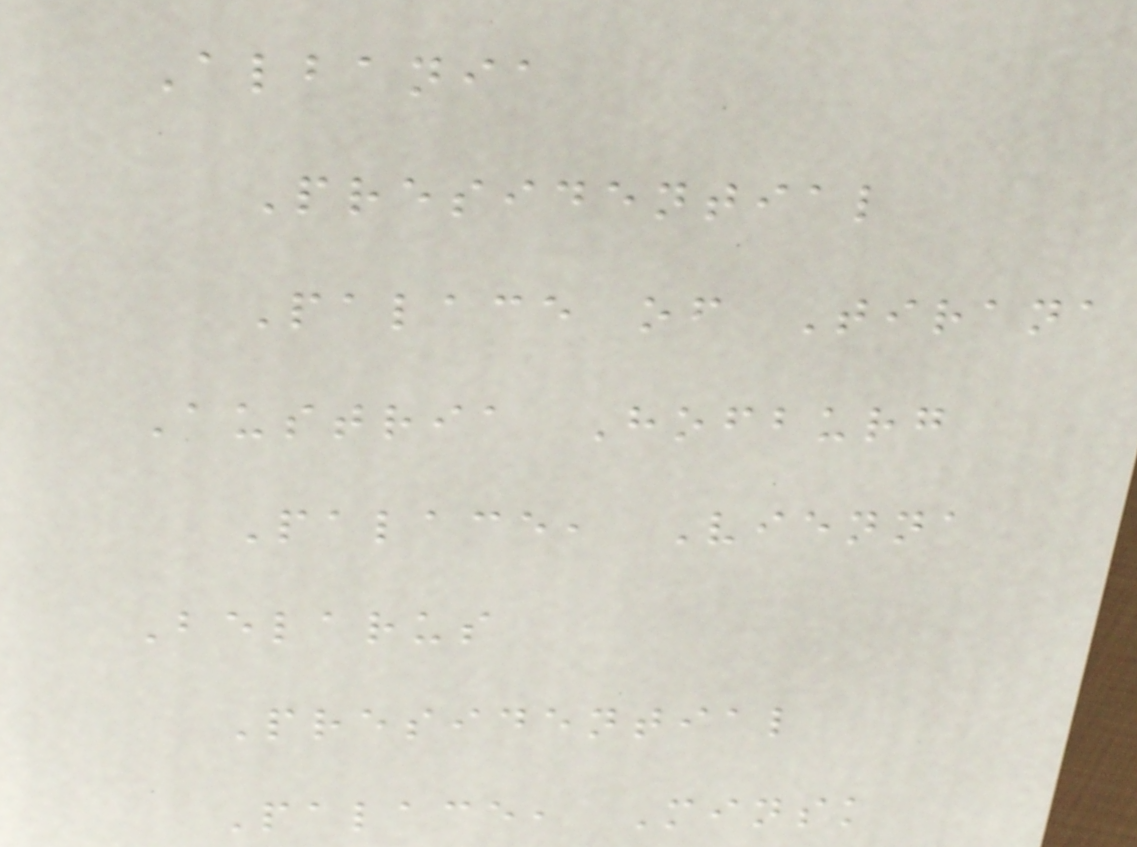Albania
Presidential
Palace of Tirana
Austria Hofburg
Palace, Vienna
Belarus
Presidential
Palace, Minsk
